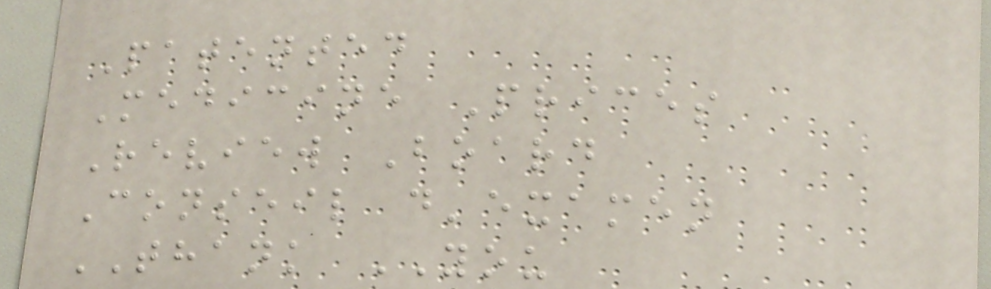Patented
Medicine Prices
Review Board
Conseil d'examen
THANK YOU
